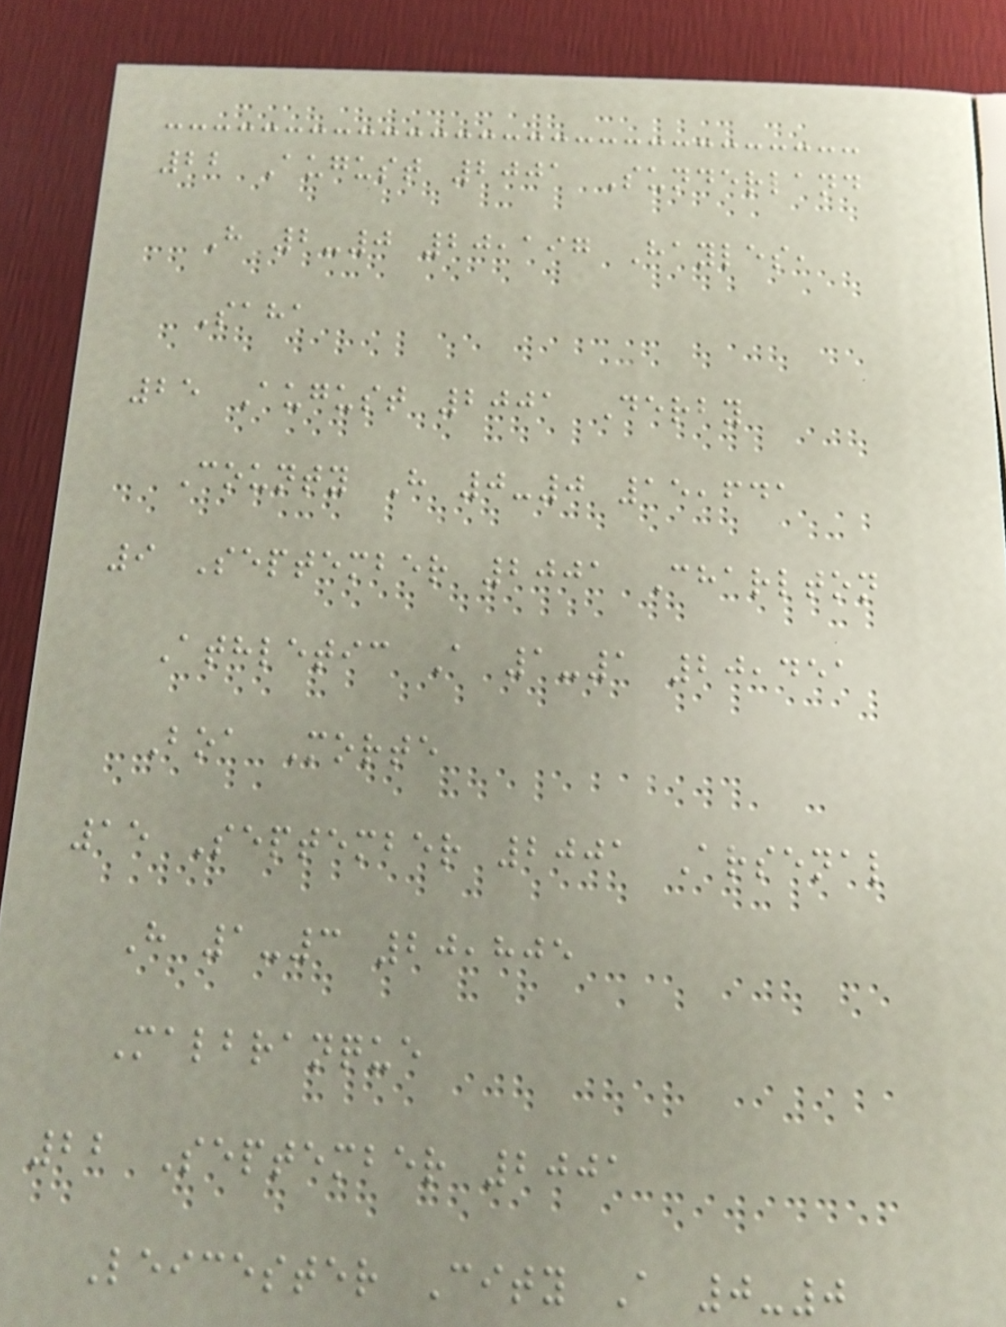22 August 2001 Sunderland
H 2-0 20,197 Hayles,
Saha
25 August 2001 Derby
County H 0-0 15,641
9 September 2001 Charlton
Athletic A 1-1 20,451
Boa Morte
15 September 2001 Arsenal
H 1-3 20,805
Malbranque
22 September 2001
Leicester City A 0-0
